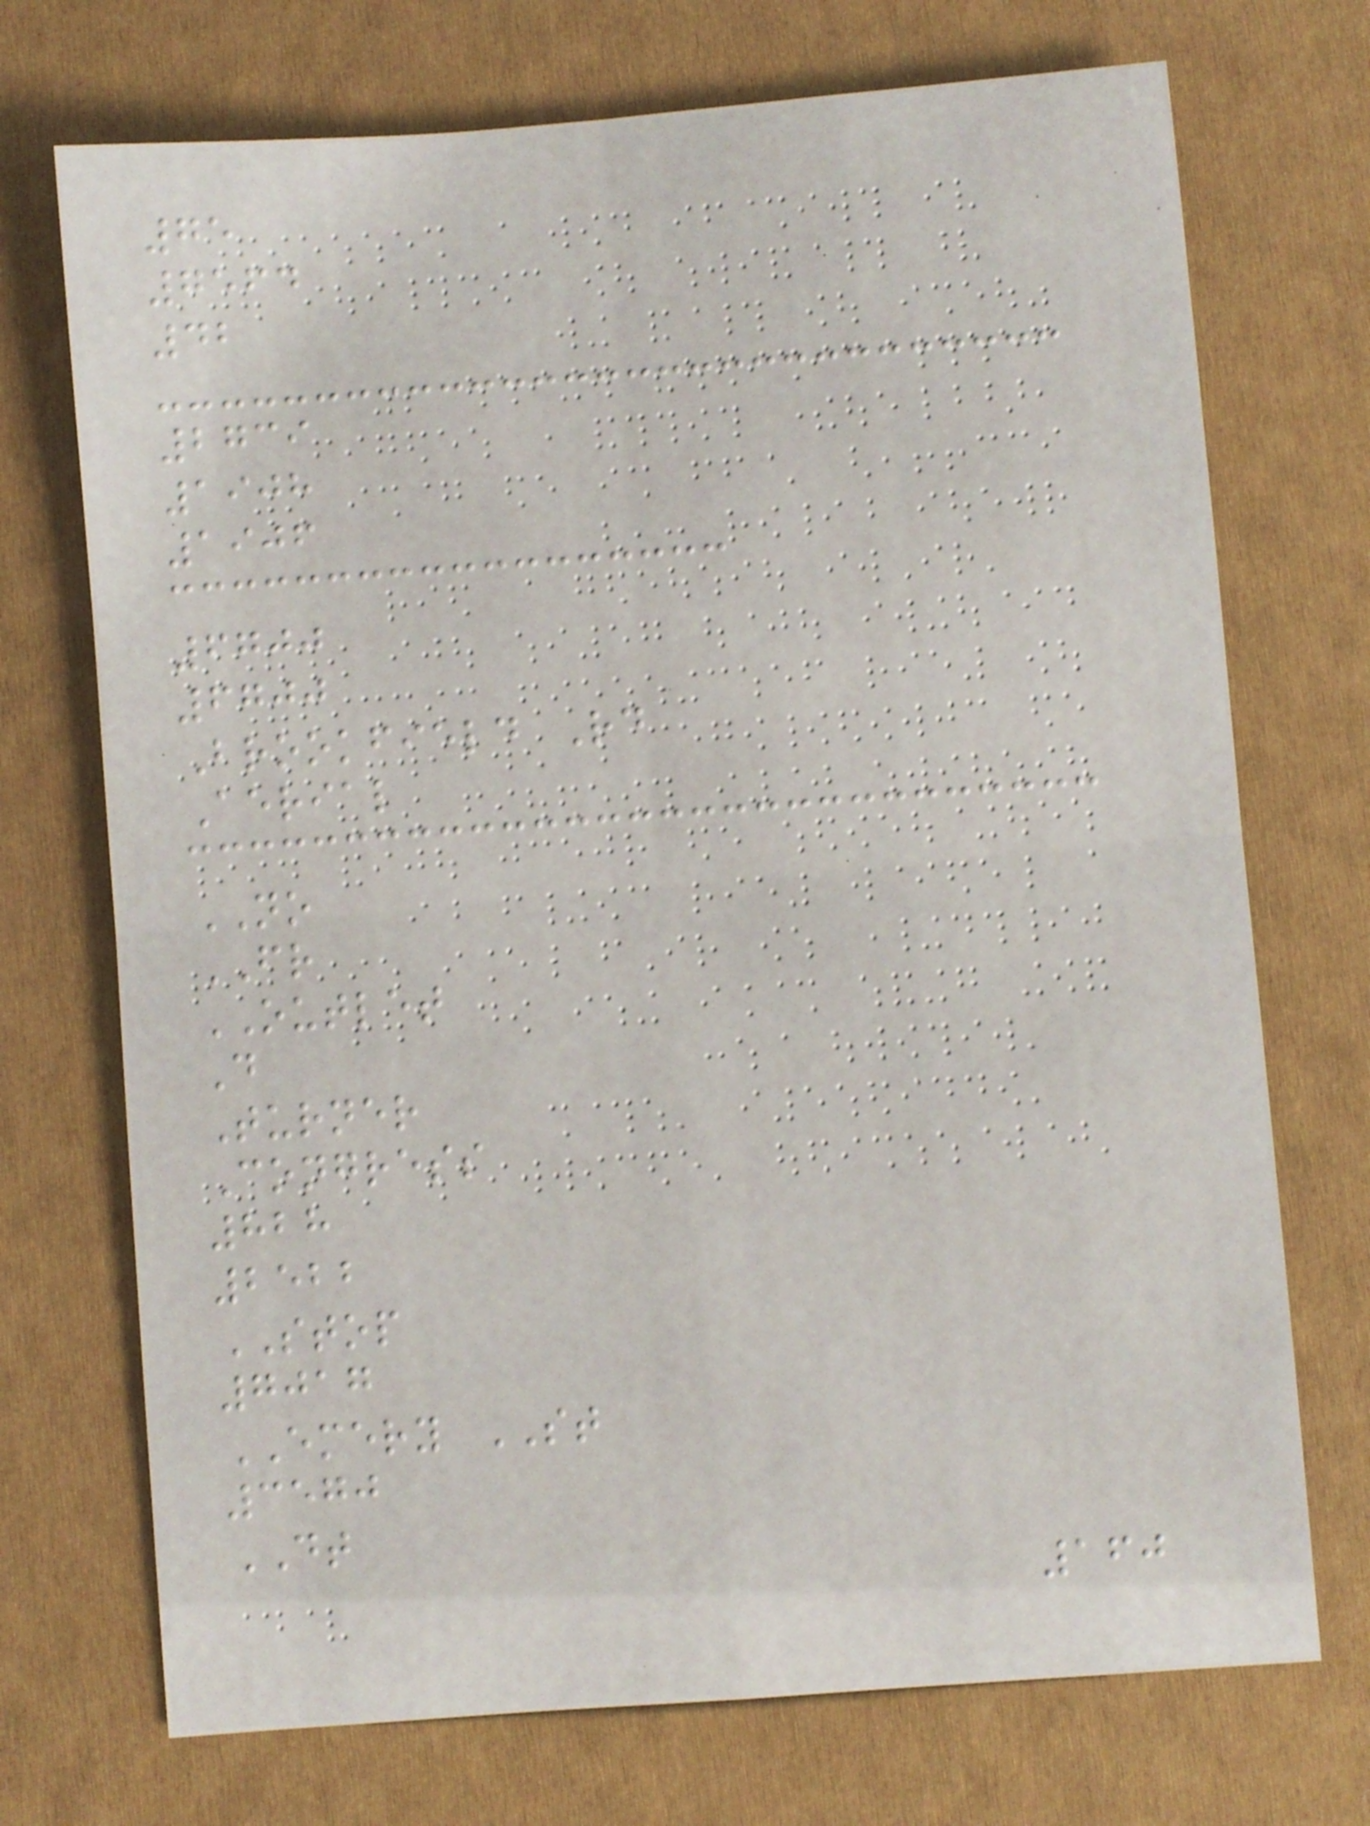75
7564
42
2739
1908
1906
6700
6700
Brookfield Rd
Aerial
NO
FR
OUTLET
D
Turner
Congress
828
2522
STOP
7017
EMERY ST
3570
DT
160
